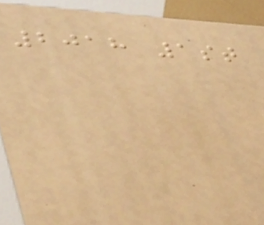2018 1st
